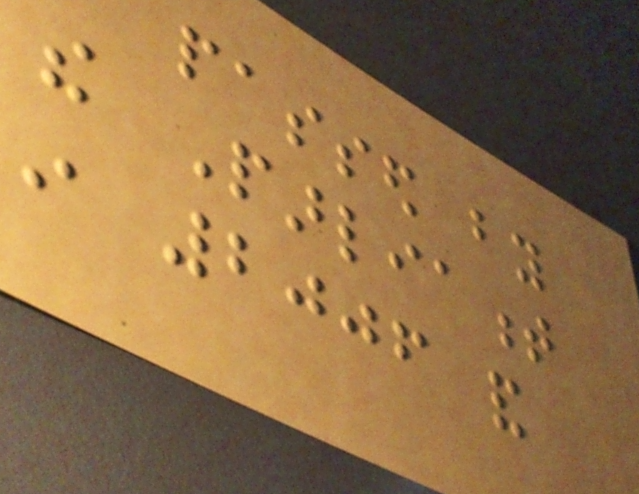passed by
the Parliament
in 2006 and
